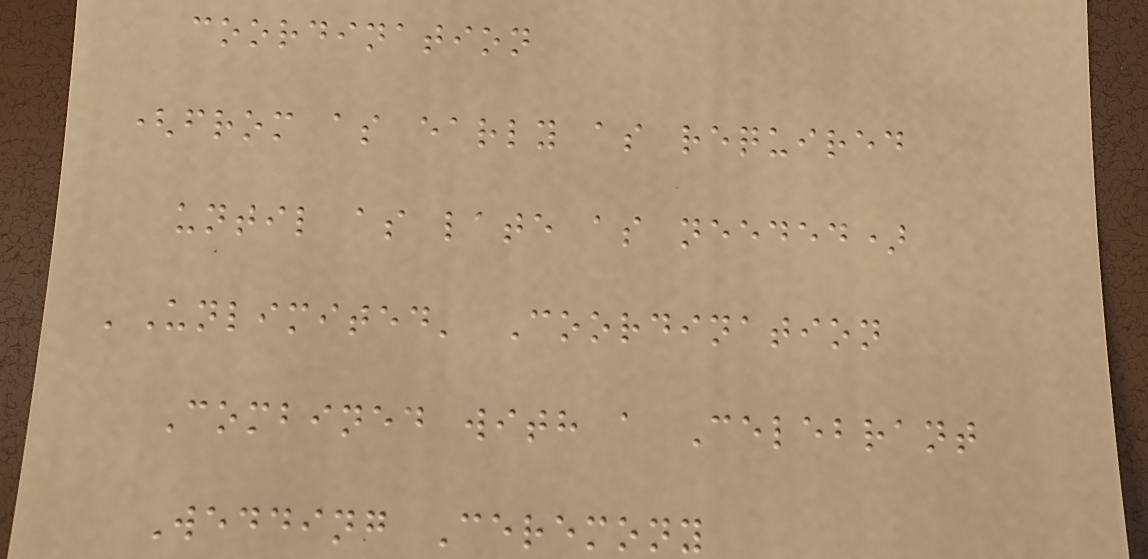coordination
(from as early as required
until as late as needed)
'Unlimited' Coordination
Combined with a Celebrant
Wedding Ceremony
